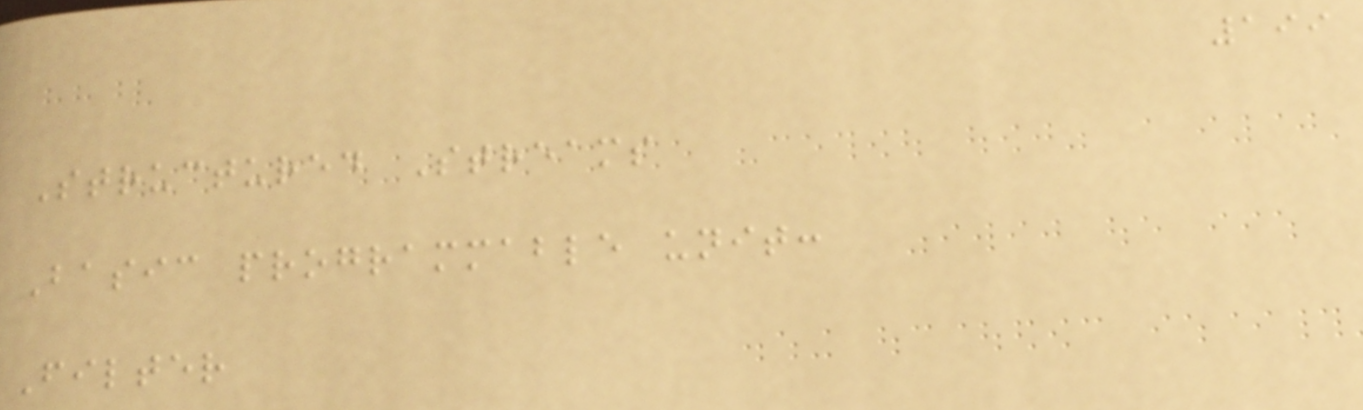199
Structured Streams
Basic programmable unit:
Filter
